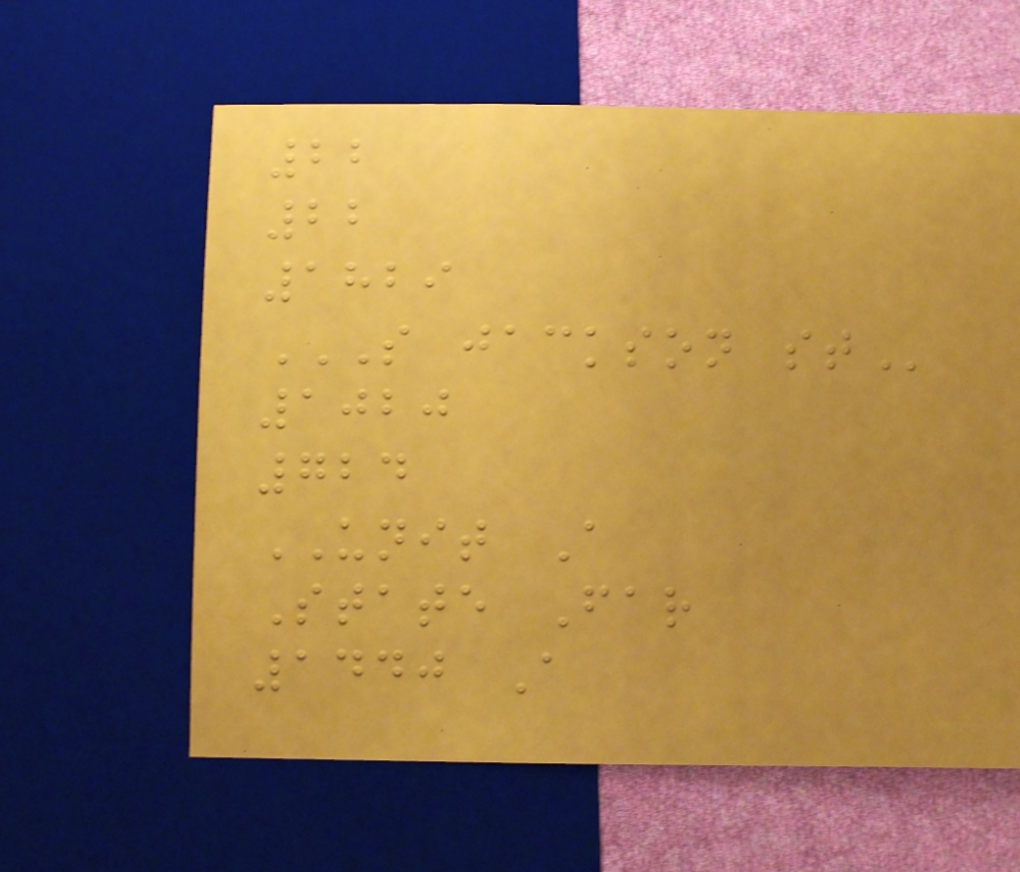22
22
1829
S JACKSON ST
1020
724
UNIT A
State Far
1440 A
